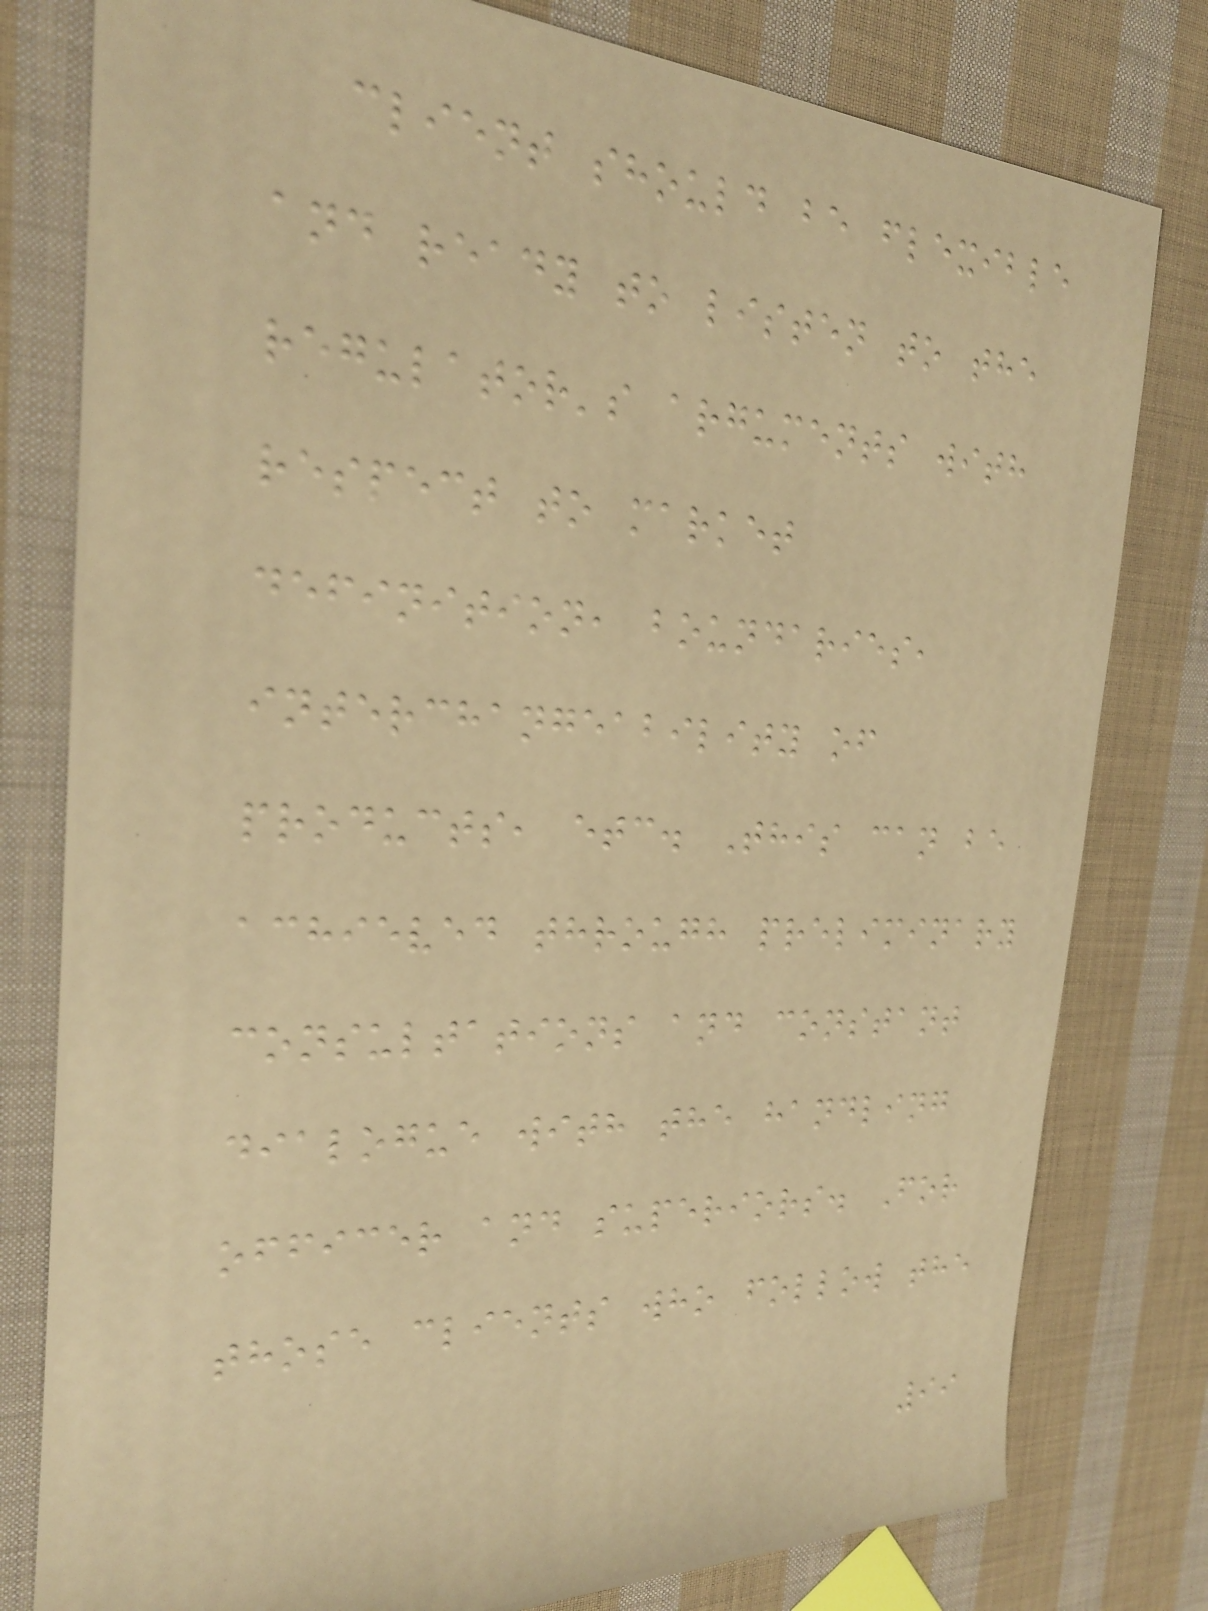client should be flexible
and ready to listen to the
regulator's arguments with
respect to market
definition, boundaries,
interchangeability of
products, etc. This can be
achieved through preliminary
consultations and constant
dialogue with the handling
officer and superiors. For
those clients who follow the
99
